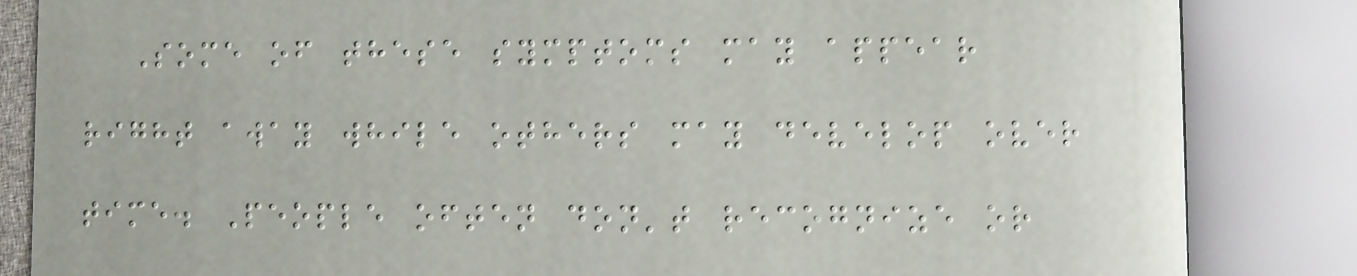Some of these symptoms may appear
right away while others may develop over
time. People often don't recognize or
